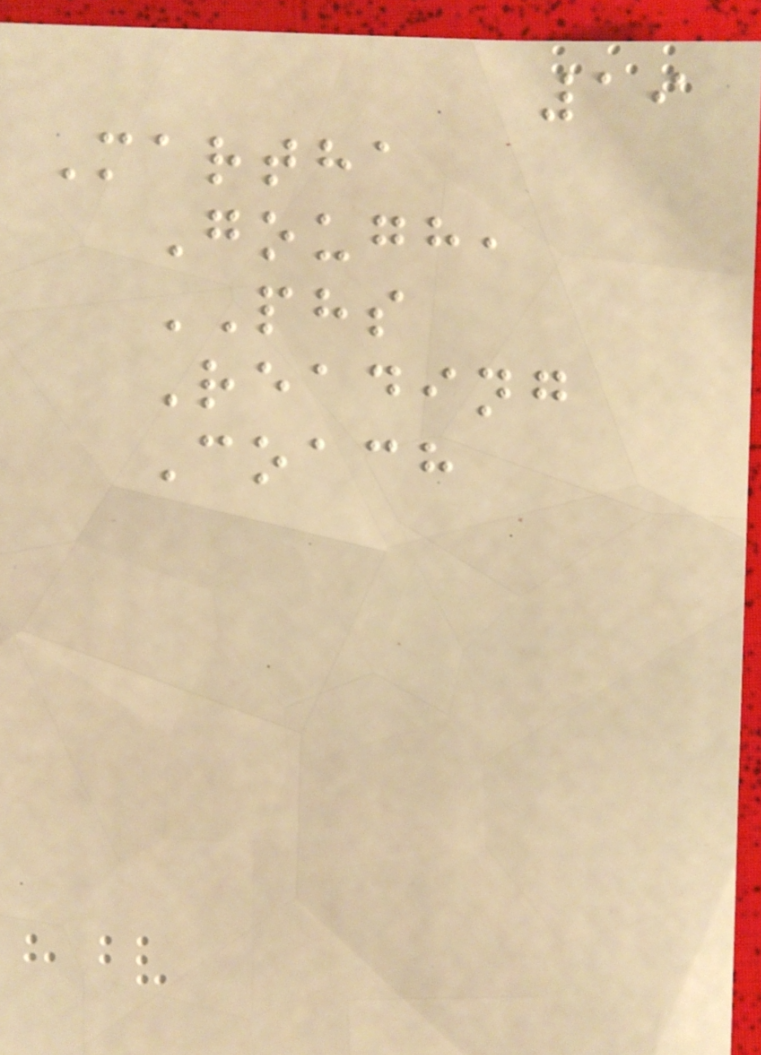19
Martha
Gough,
PHS
Reading
Coach
